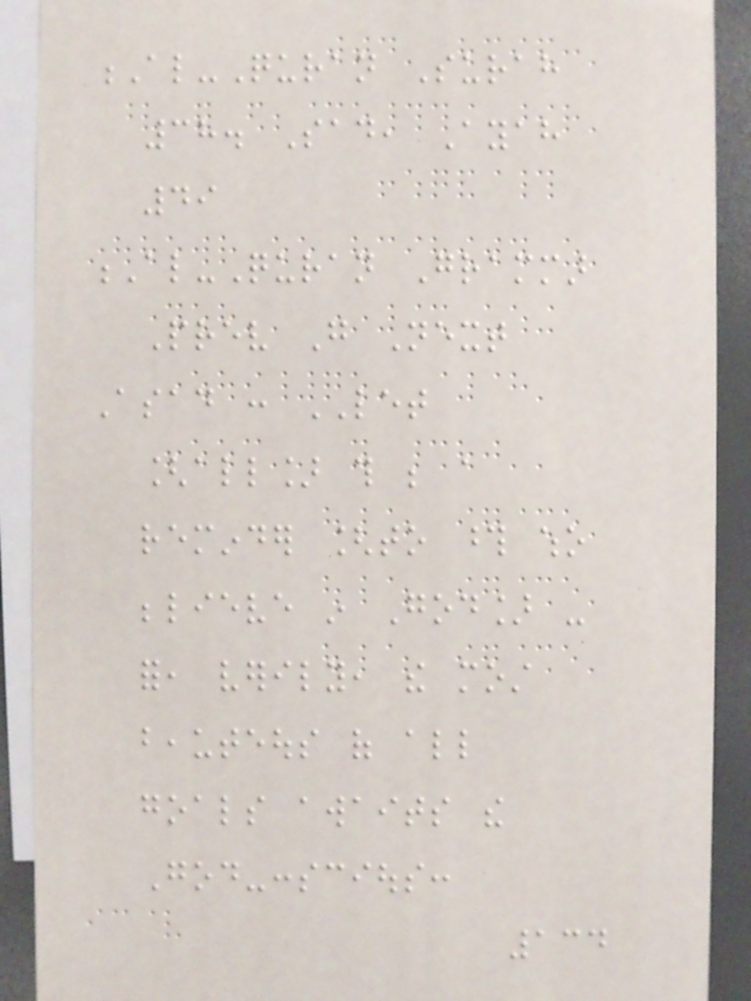Al-Quran Surah
38. Sad, Ayah
49
Al-Quran Grammar
Prev Go Next
Asad : LET
[all] this be a
reminder [to those who
believe in God] -
for, verily, the most
beauteous of all
goals awaits the
God-conscious:
134
